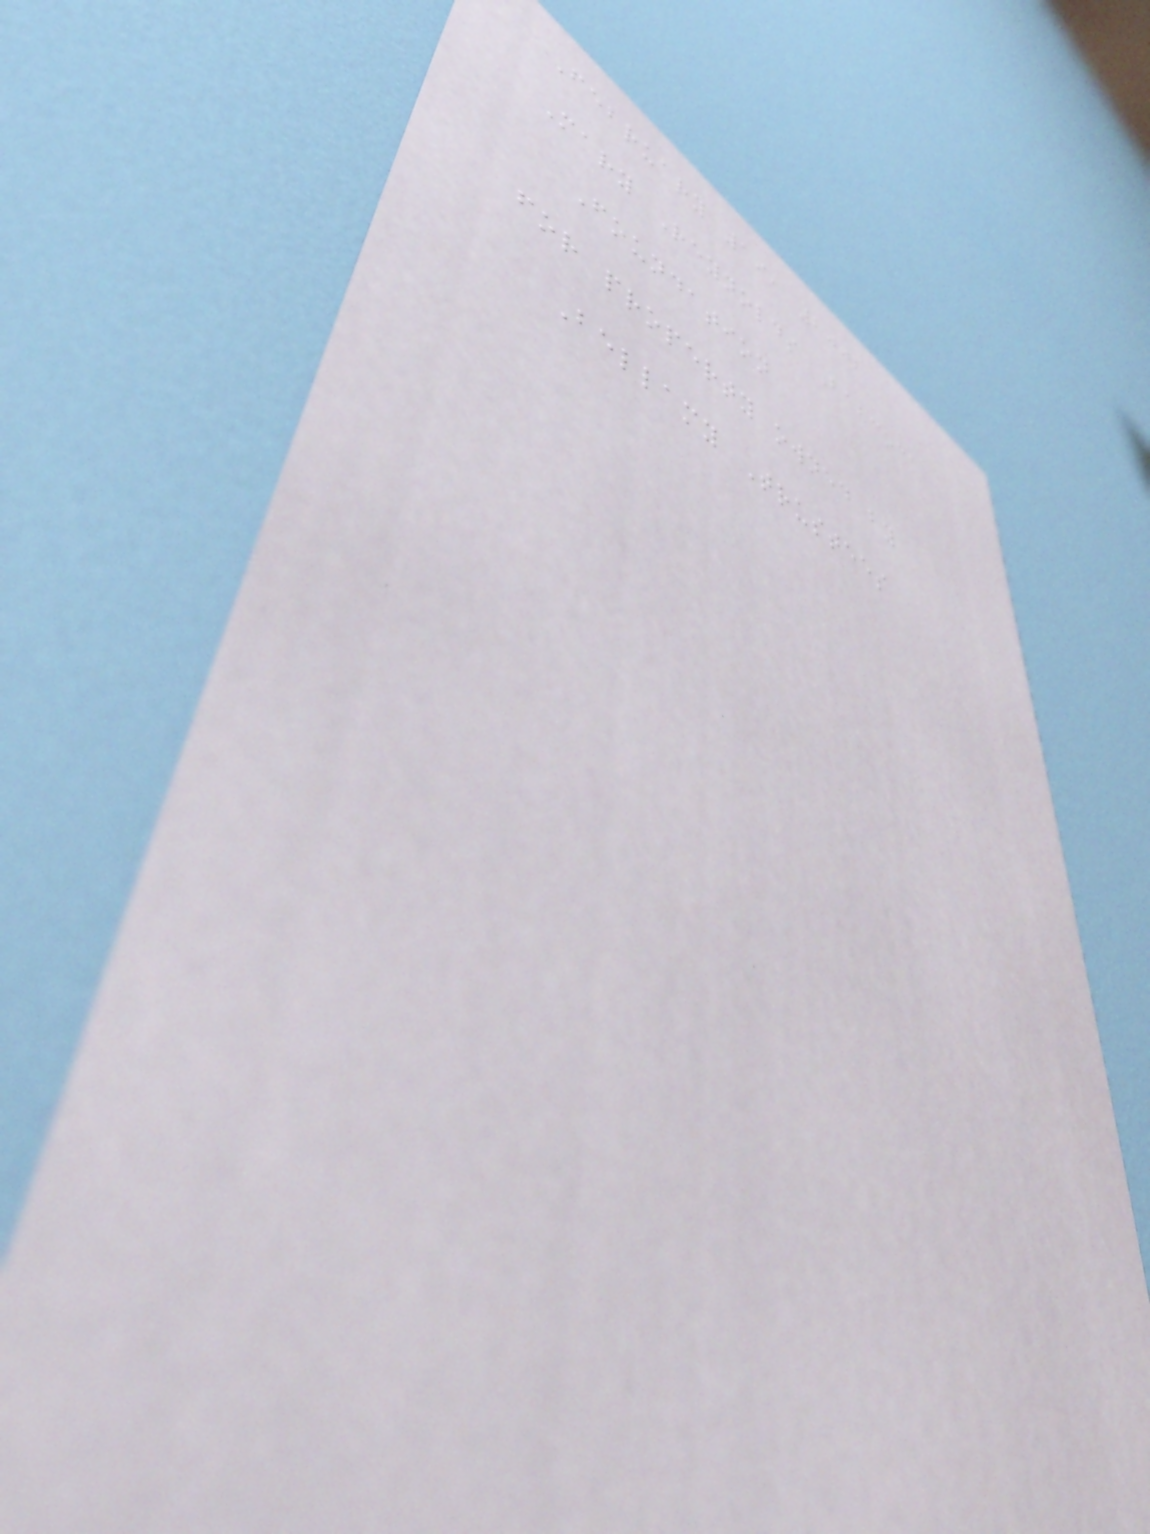February 19, 2002
Mary Reynolds Babcock
Foundation
for property owned by
Bellamy Trustees
